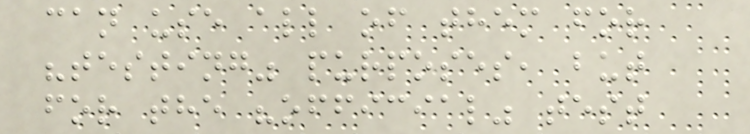can use all of them for
"testing" purposes, but
for the "official" test
